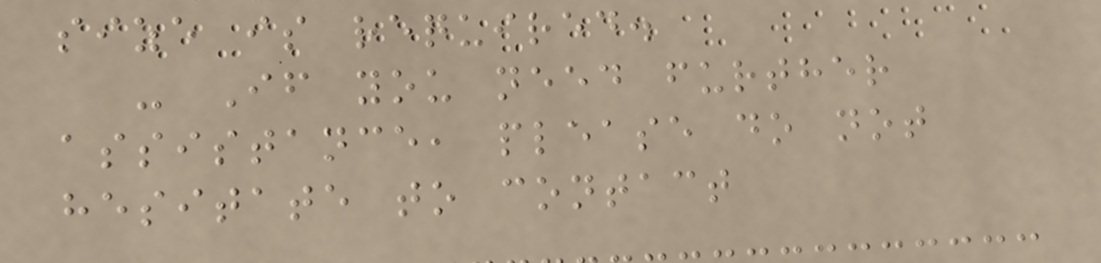size is required.
- If you need further
assistance, please do not
hesitate to contact
